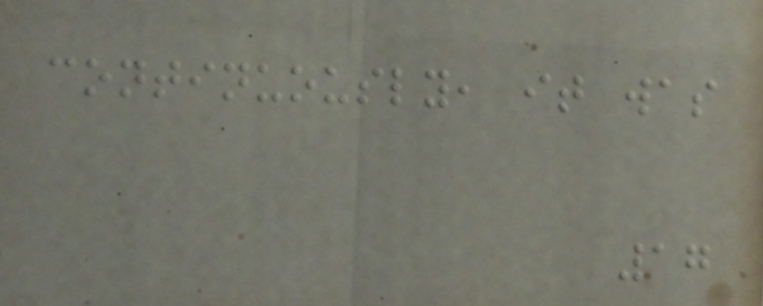continuously, it was
17
